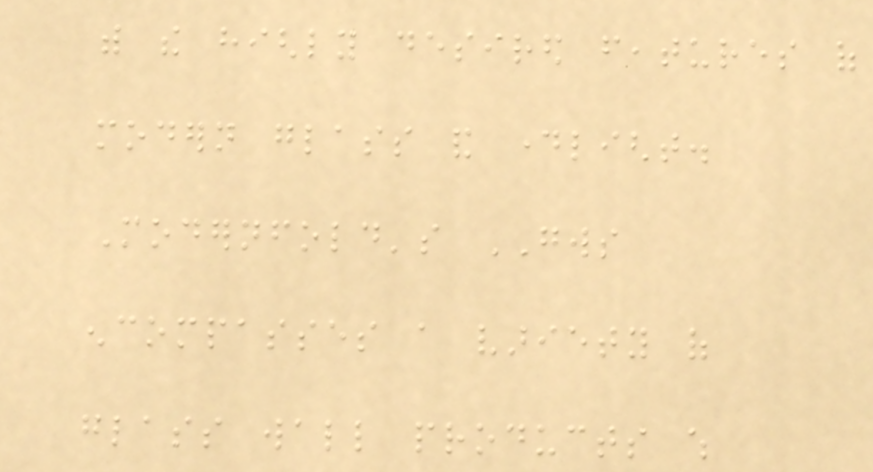with the highly desired features of
modern glass and daylight.
Modernfold's GWS
encompasses a variety of
glass wall products which
